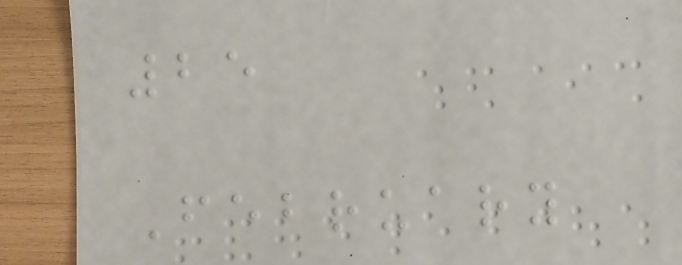25
February
